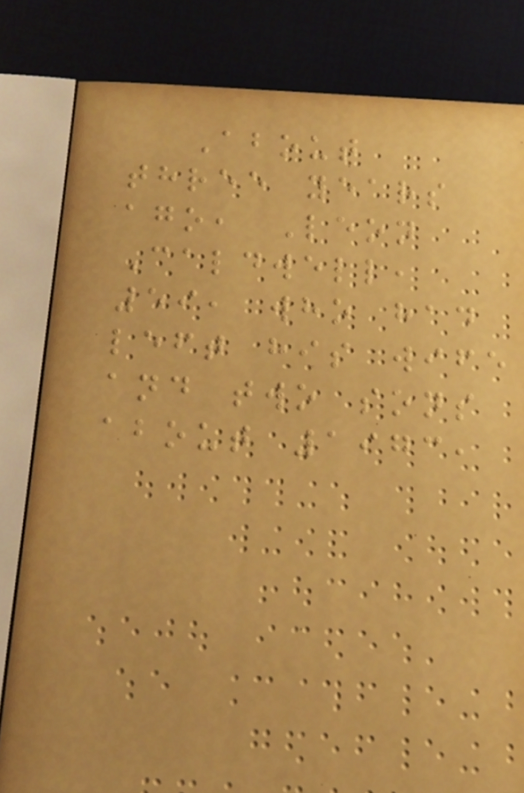About
three years
ago, Leon
Caldwell,
59, who had
left his wife
and two sons
about 1973,
